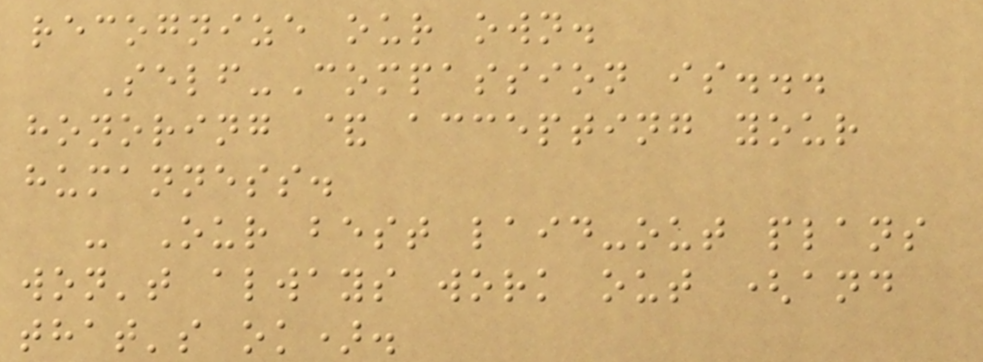recognize our own.
Self-Compassion is...
honoring & accepting your
humanness.
- Our best laid-out plans
won't always work out (and
that's ok).
